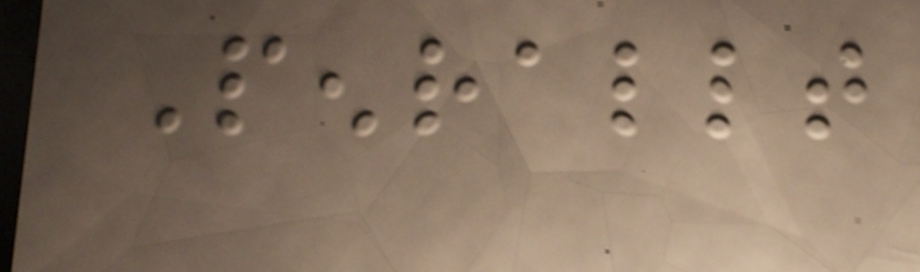Penrallt
